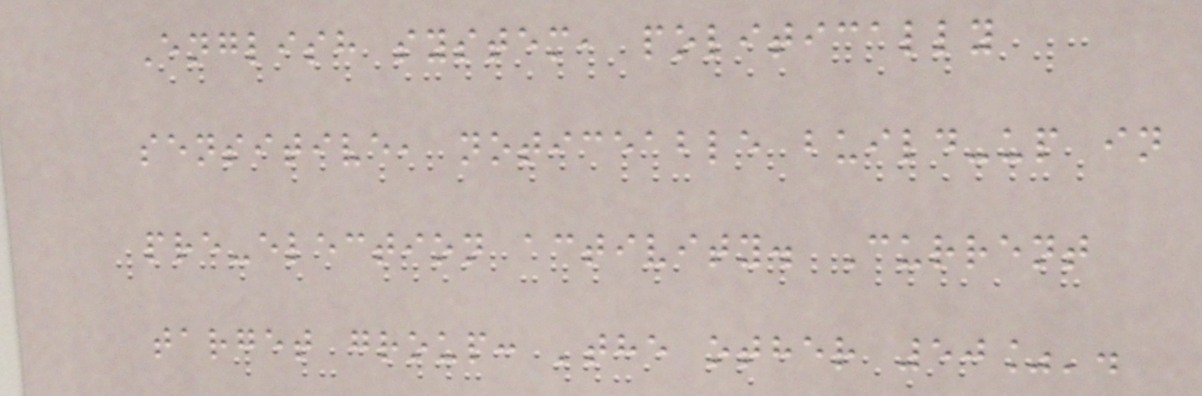English system, politically
sensitive, noticeable build-up in
pre-election activity. Current
target group: 'the other 50%'.
